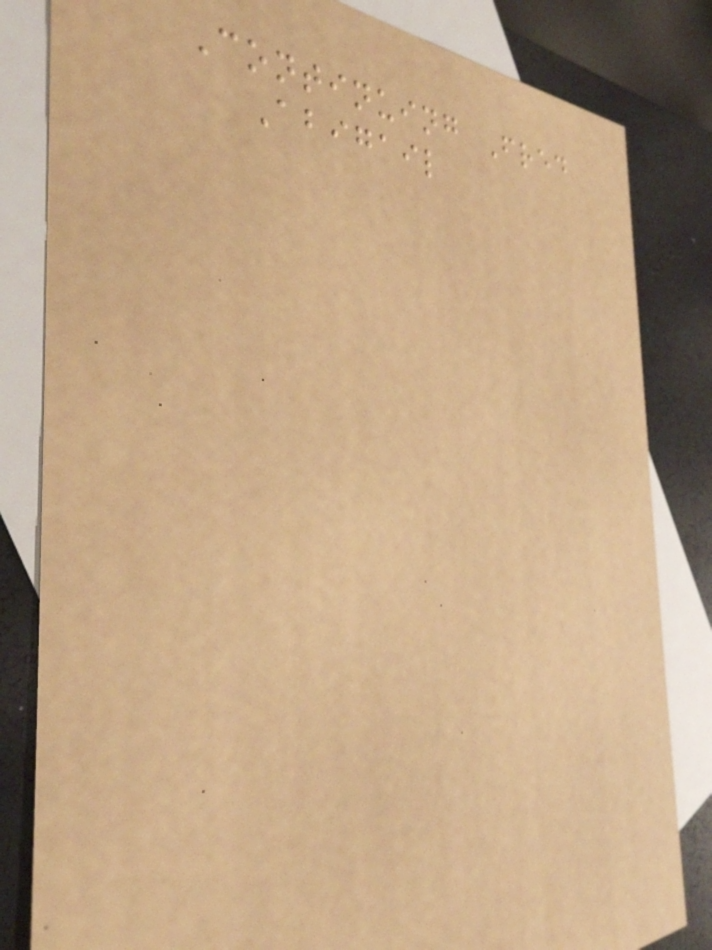Continuing Fred
Abigail
